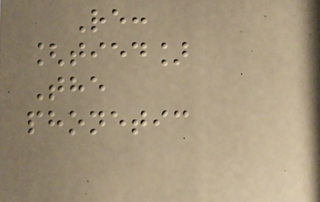Re:
[tied]
The
phonetic
